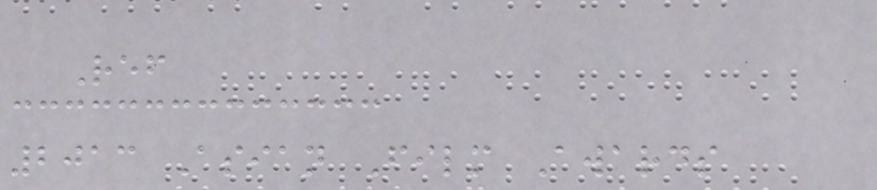Ref
2013 Asian Film Awards
